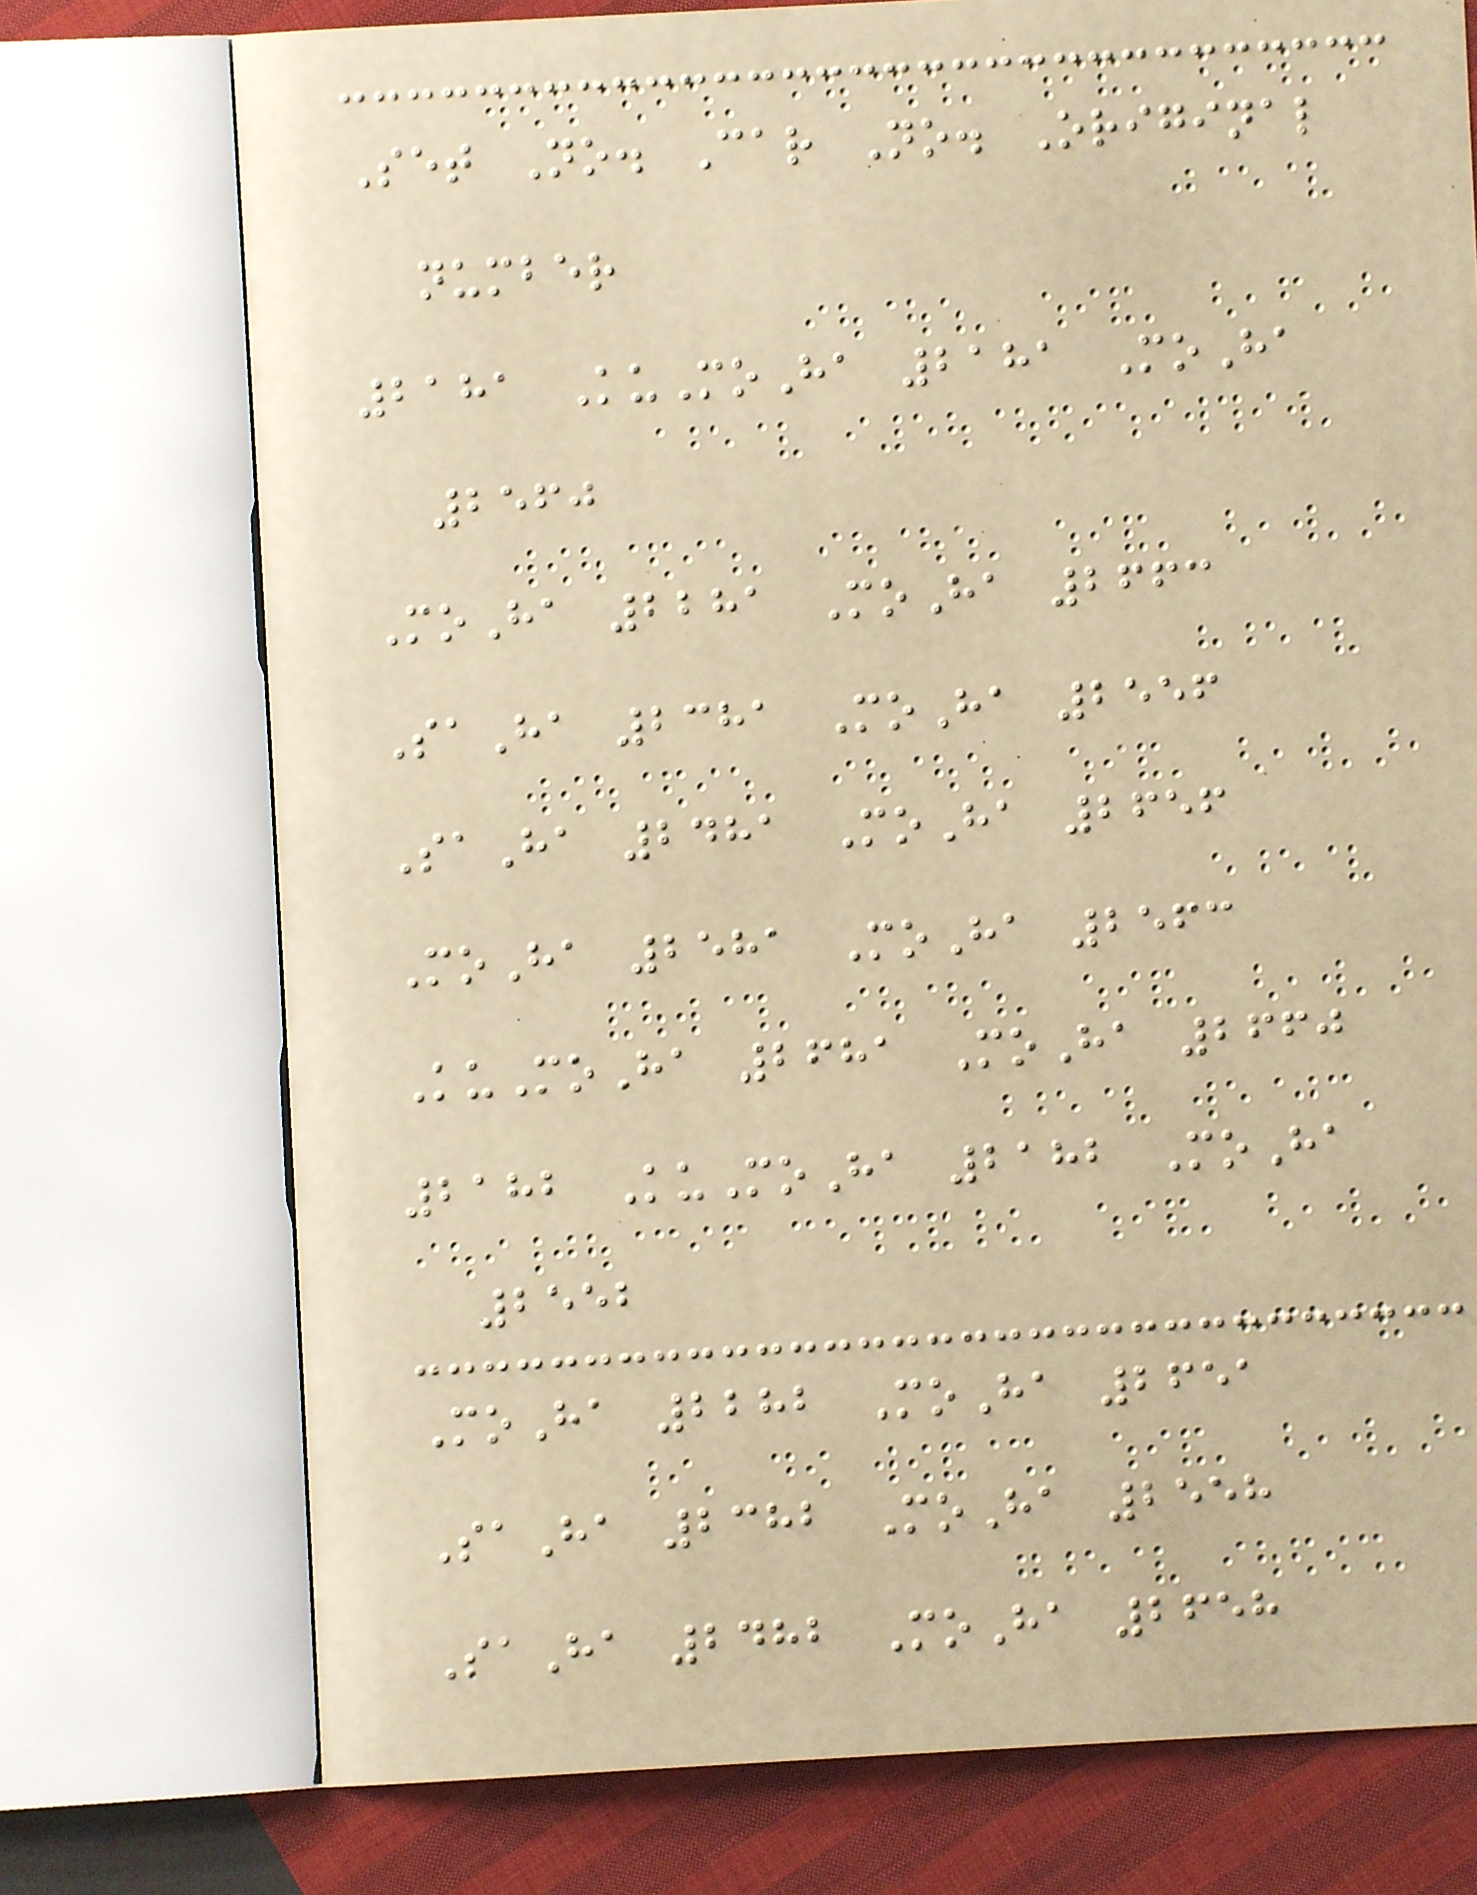Set No. Car No. Original
number
2181 KuMoHa 2181 MoHa
2560
MoHa 2281 MoHa 2663
SaHa 2381 MoHa 2556
SaHa 2481 MoHa 2656
MoHa 2581 MoHa 2563
KuMoHa 2681 MoHa 2660
2182 KuMoHa 2182 MoHa
2552
MoHa 2282 MoHa 2651
SaHa 2382 MoHa 2558
SaHa 2482 MoHa 2658
